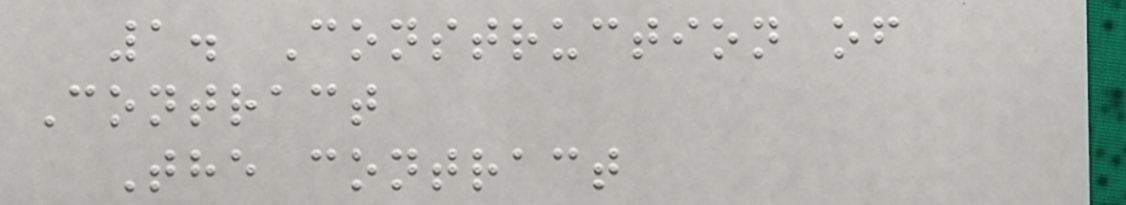1. Construction of
Contract
The contract
